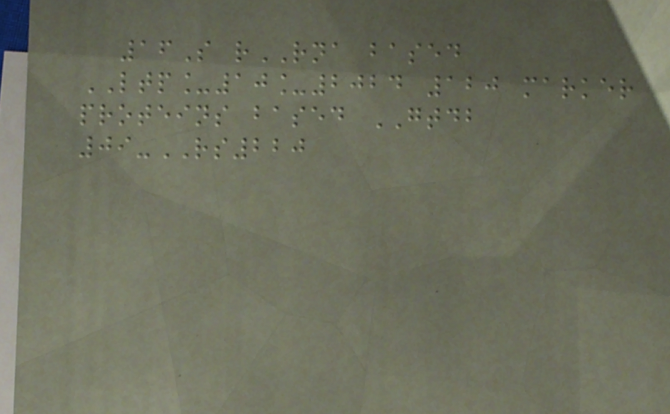16S rRNA based
LTP_10_2024 120 marker
proteins based GTDB
09-RS220
